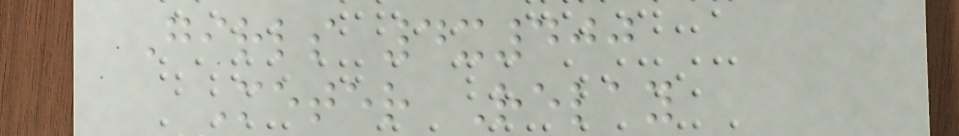Girls 4x400
Meter Relay
